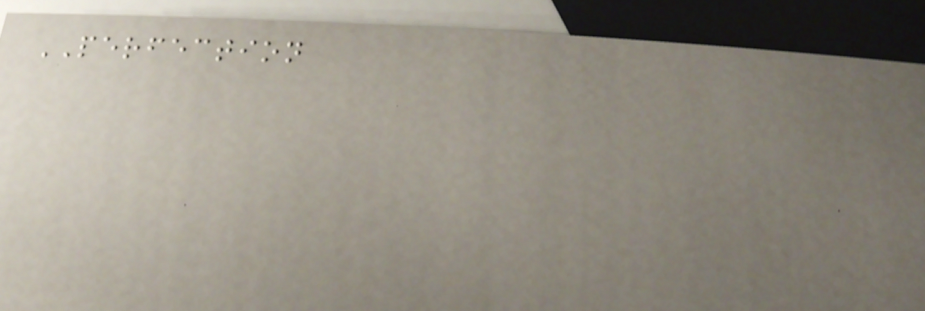PERFECTION
